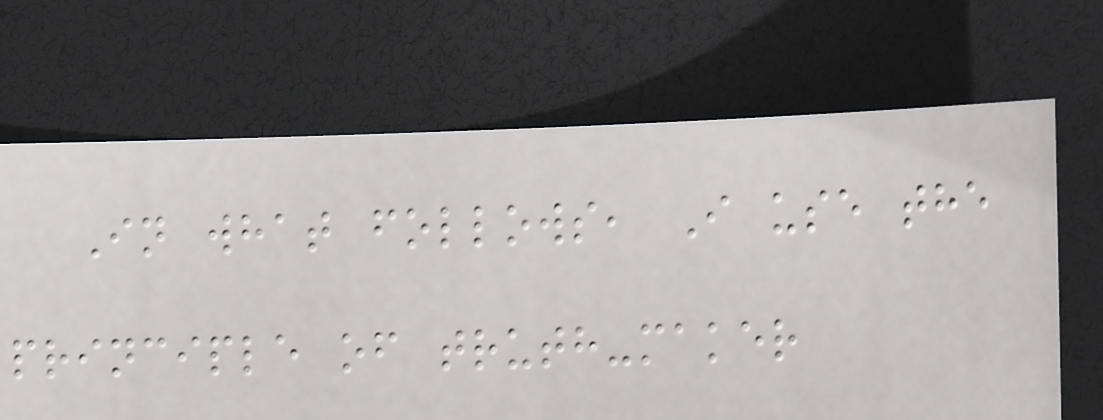In what follows, I use the
principle of truth-maker
